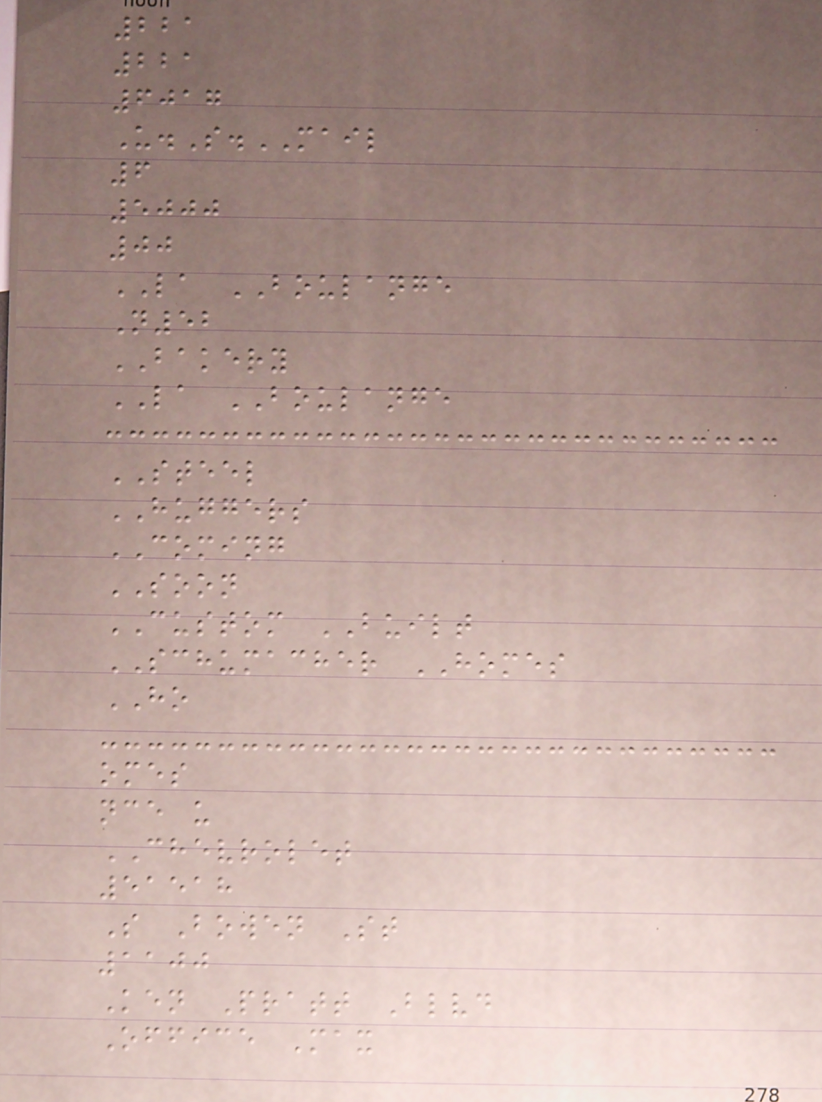221
221
6017
U.S.MAIL
6
5000
00
LA BOULANGE
N52
BAKERY
LA BOULANGE
STEEL
HUGGERS
COMING
SOON
CUSTOM BUILT
SCHUMACHER HOMES
HO
omes
nce u
CHEVROLET
51518
S Bowen St
1100
Ken Pratt Blvd
Office Max
